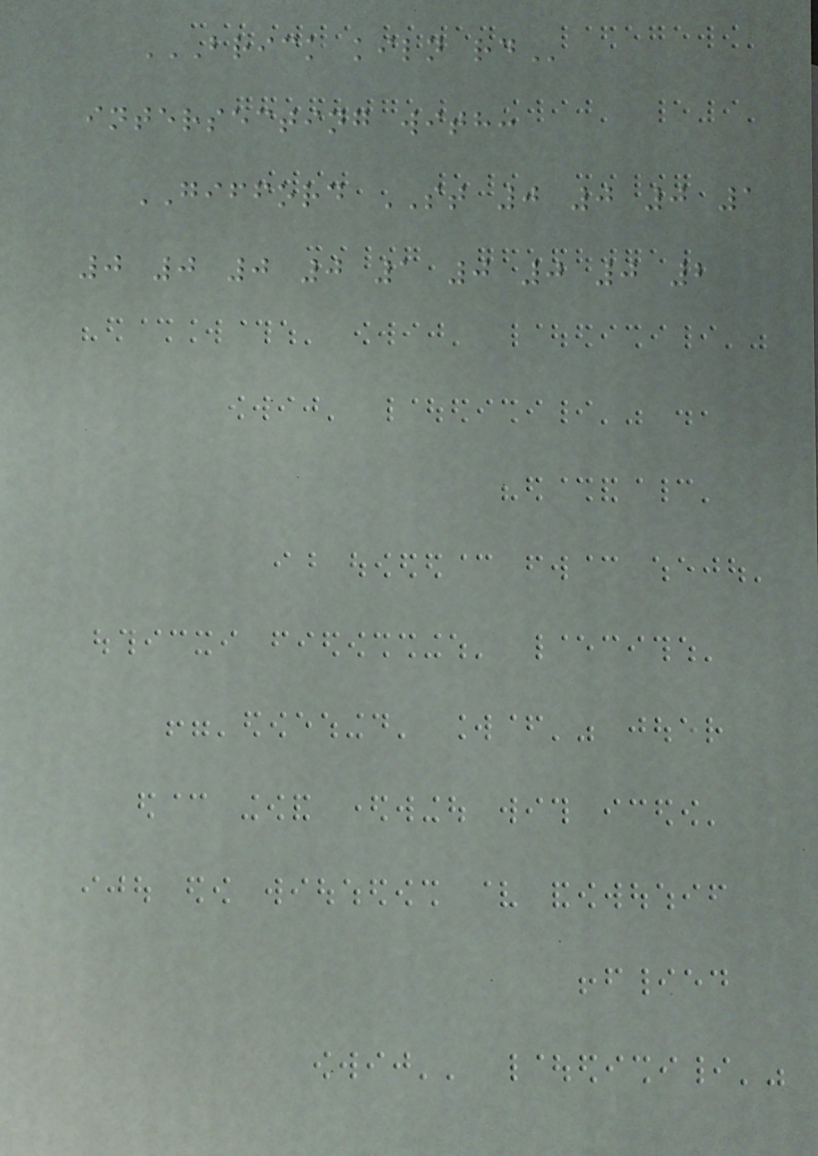BRICK KILN RD
intersecting with:
GIFFORD ST 0 0 0 1
0 0 0 0 1 0 0 0 2
